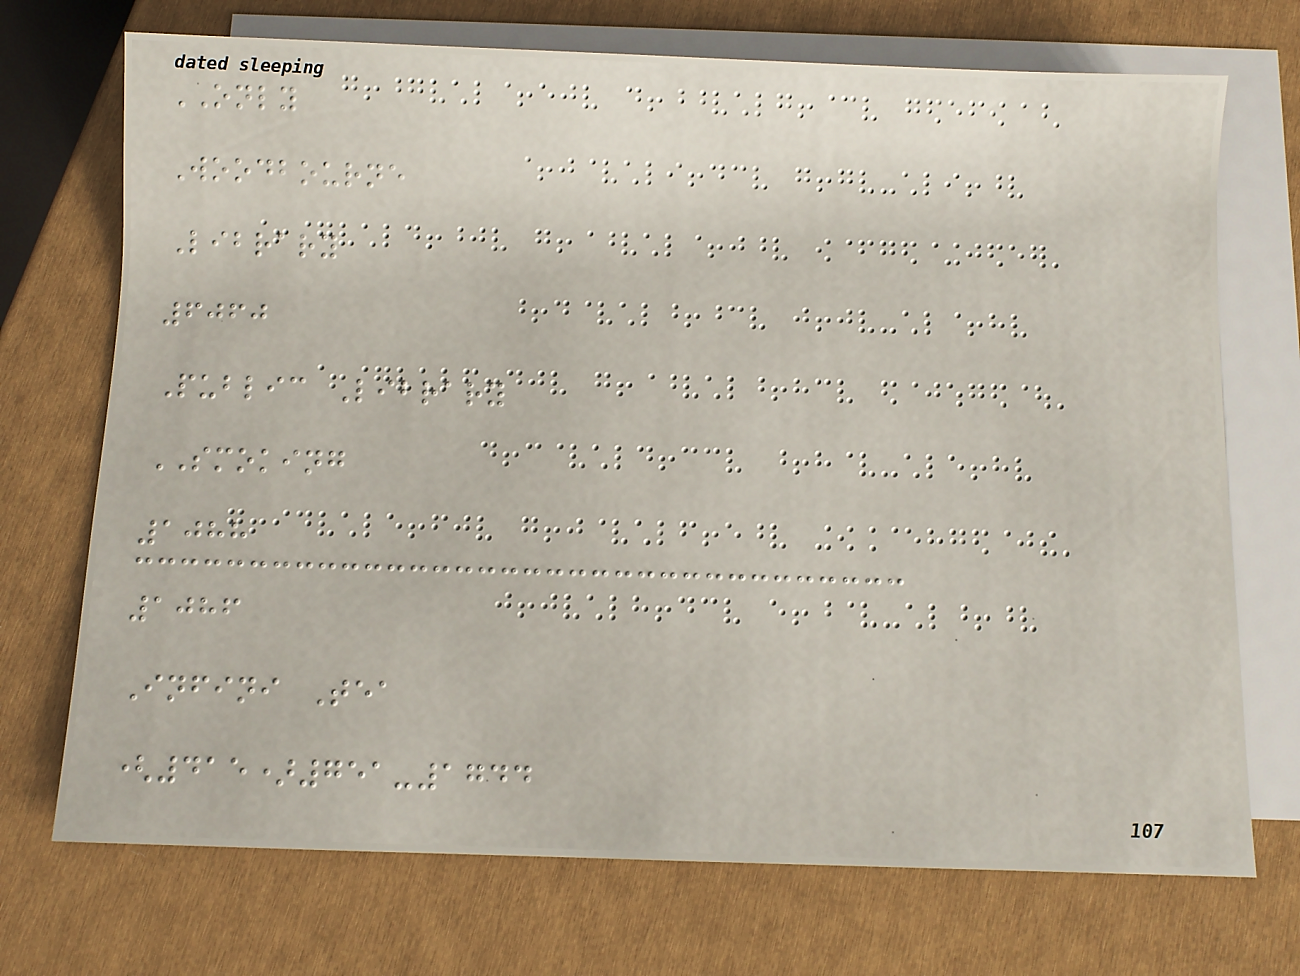ONLY
Woodbourne
Library
6060
Public Library
SMOKING
1088
1086
Infini Tea
(415)751-1744
